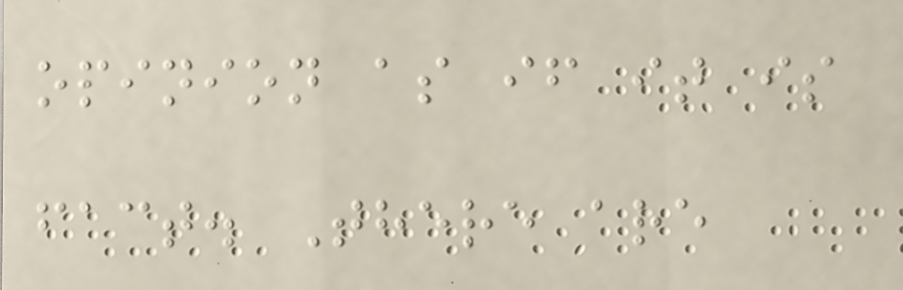opinion as if it is
fact. There are
